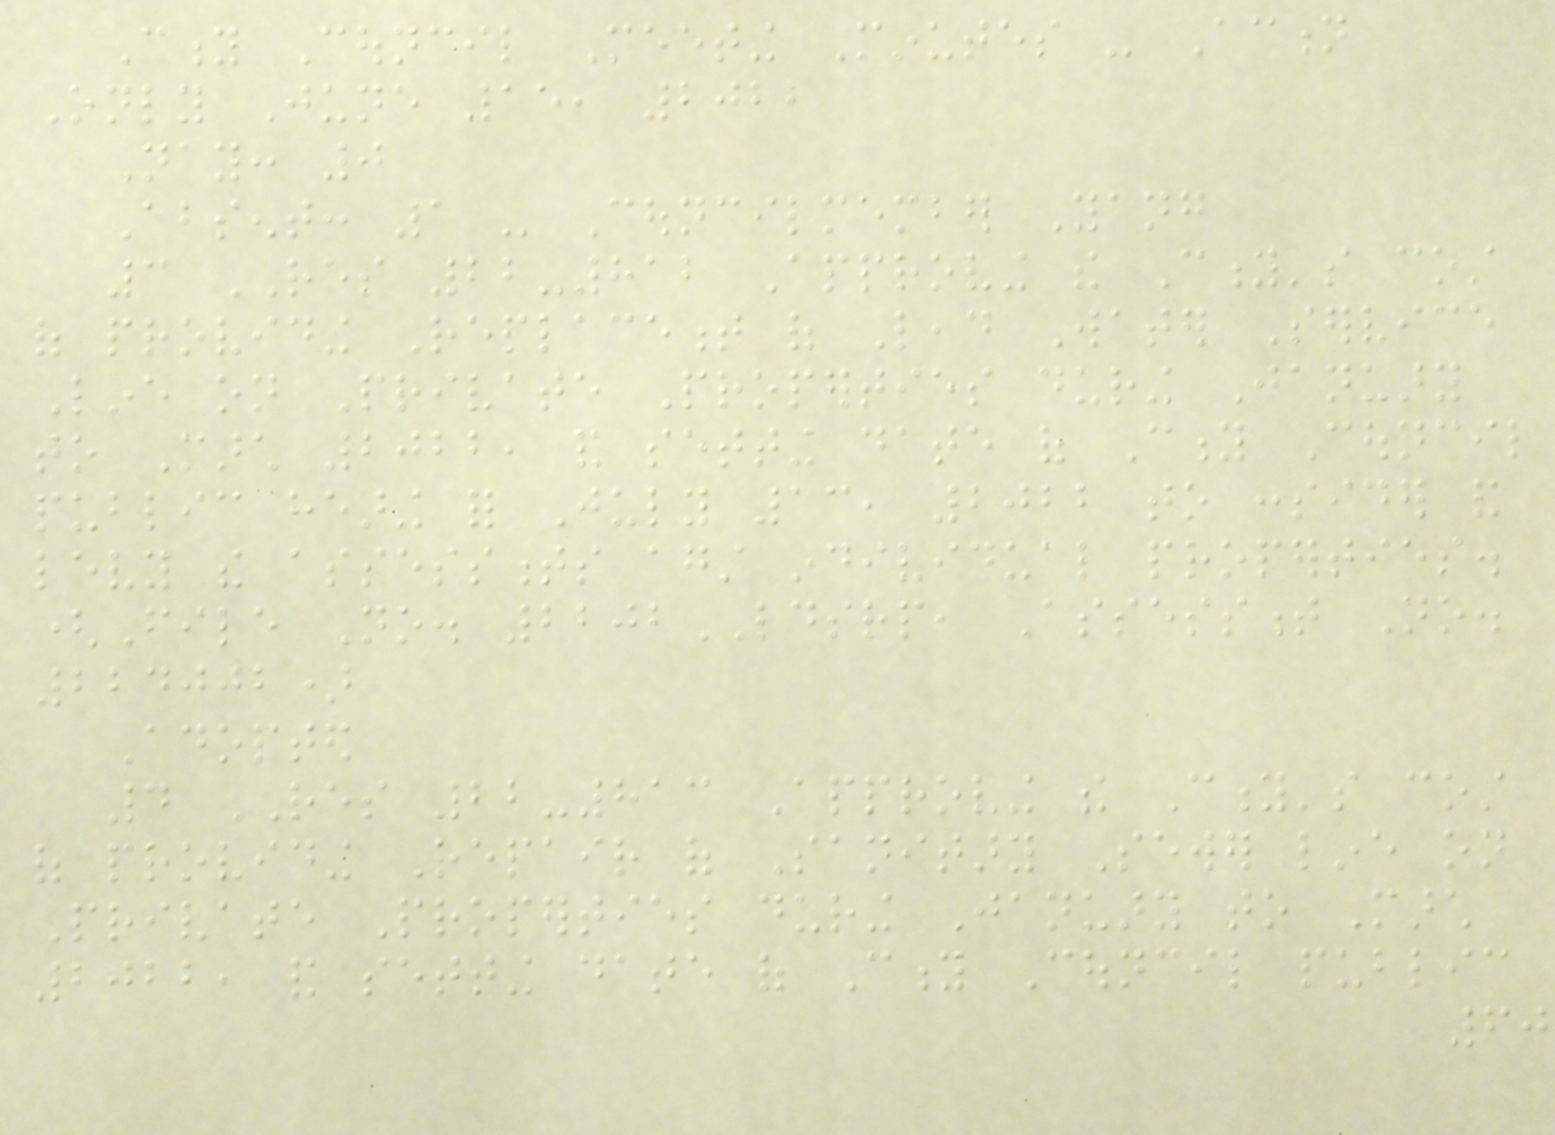City Council Meeting Minutes - Action
Only June 15, 2022
Nay: 0
Absent: 1 - Councilmember Yang
3 RES 22-812 Approving the City's cost
of providing Replacement of Lead Water Service
Line on Private Properties during January
to March 2022, and setting date of City Council
public hearing for July 13, 2022 to consider and
levy the assessments against individual properties.
(File No. 2202LDSRP, Assessment No.
224002)
Adopted
4 RES 22-813 Approving the City's cost
of providing Repair of Sanitary Sewer line on
Private Properties during January to March
2022, and setting date of City Council public
60
